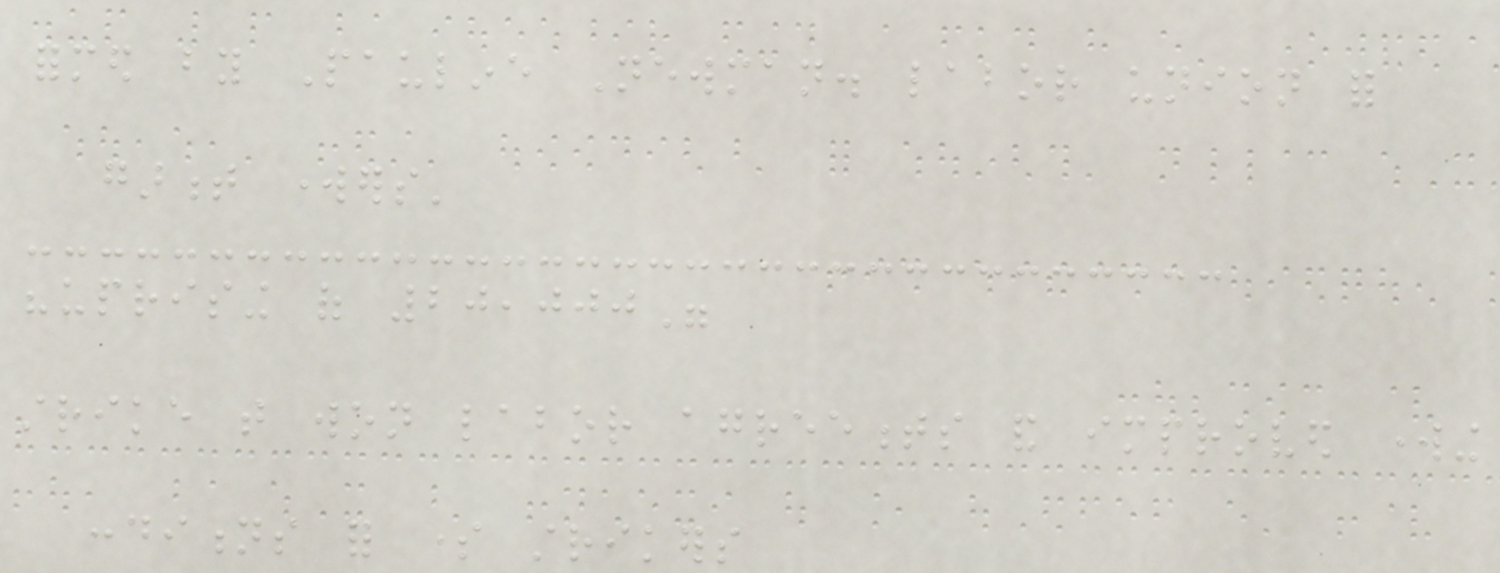formed by Pauline Newman. labor union for
garment workers'
"uprising of 20,000"
strike that won labor agreements and improved working
conditions for some strikers
